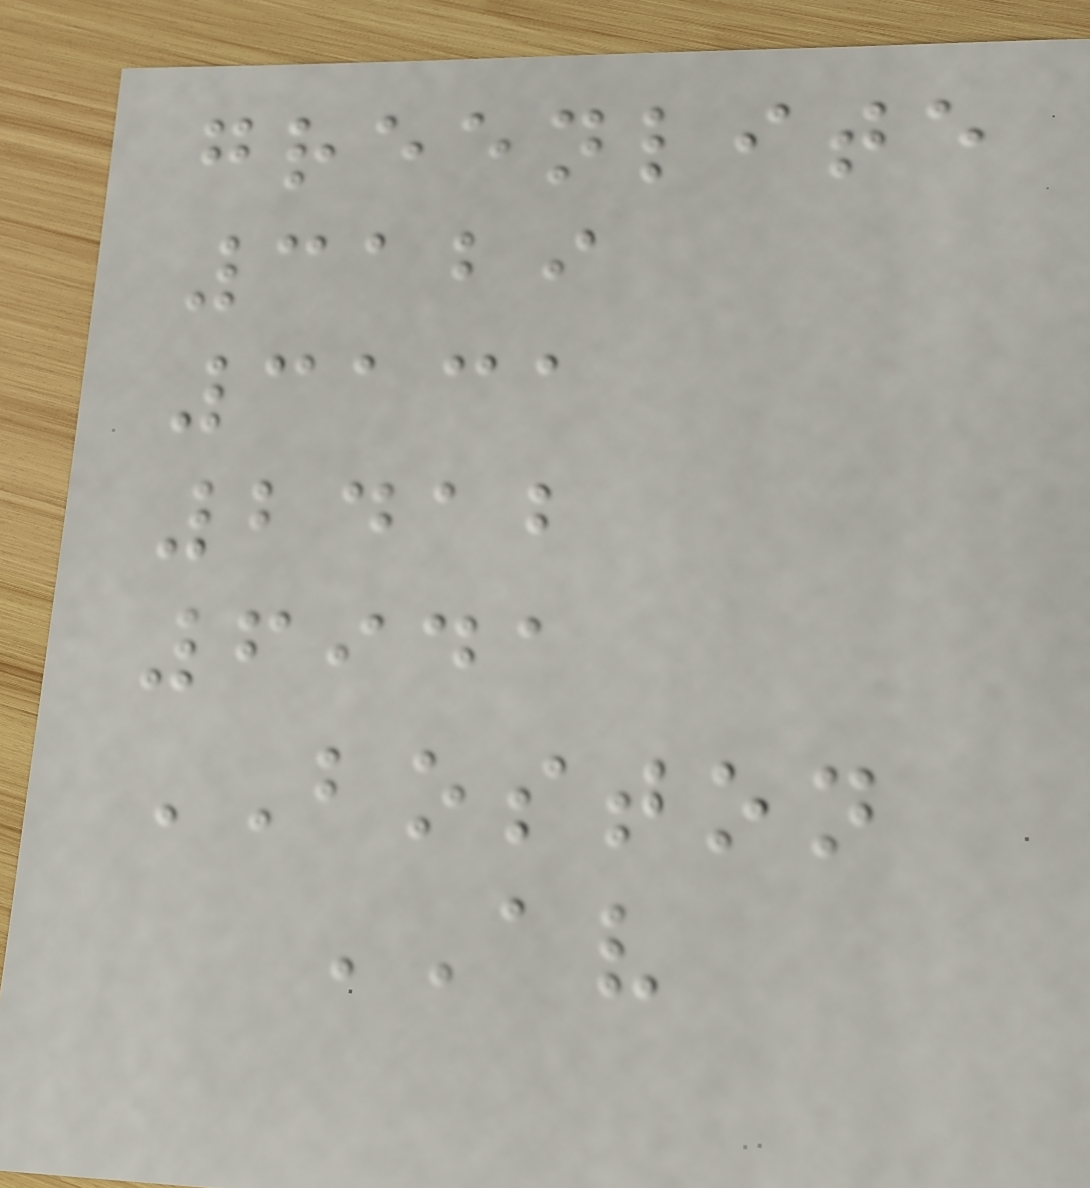greenlite
3129
3131
2412
6941
BOSTON
AV
